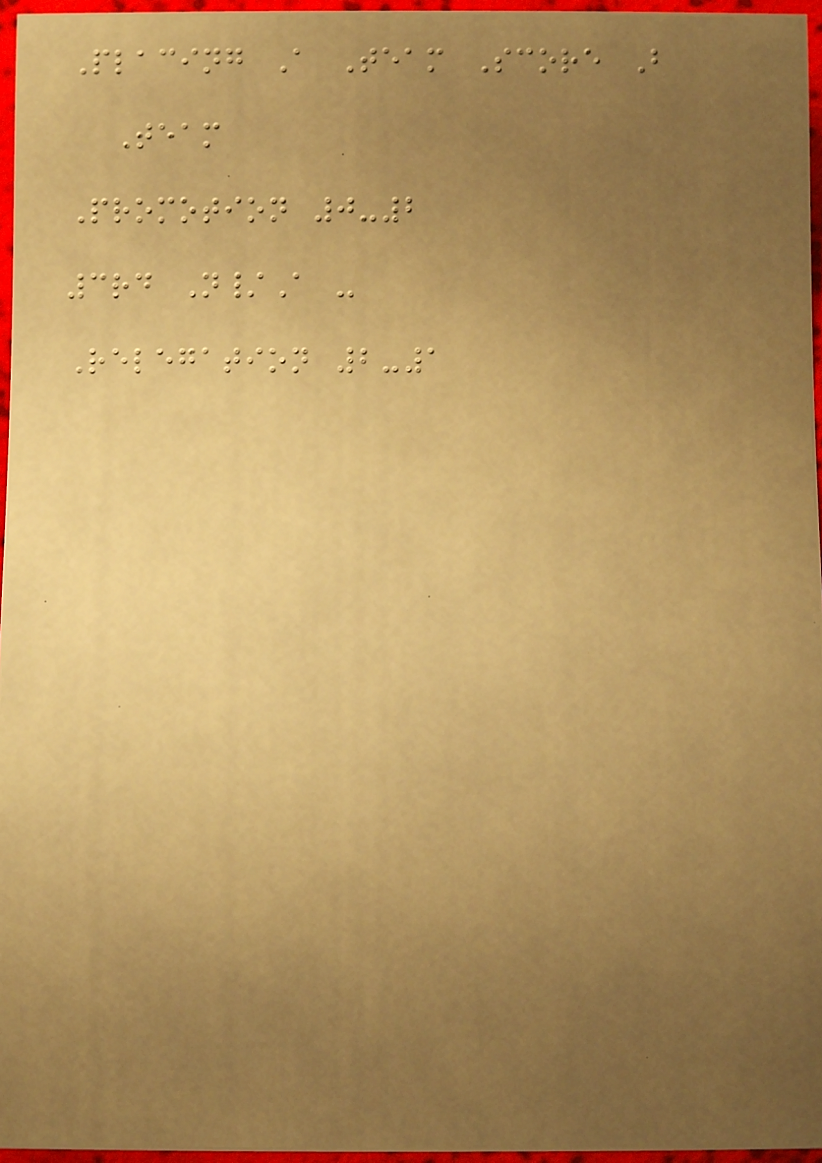Placing A Team Score B
Team
Promotion 0-2
3rd N/A -
Relegation 2-1
